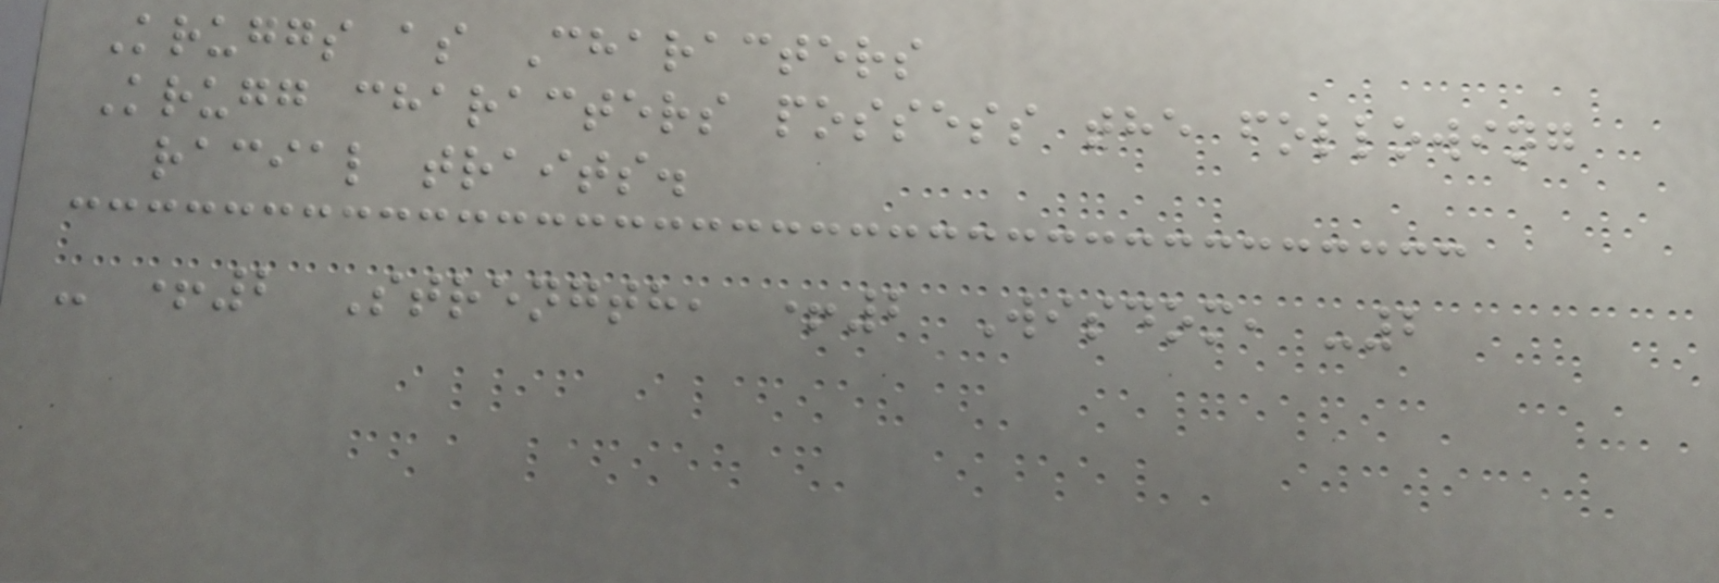Kruggs as Characters
Krugg characters possess the following
racial traits.
- +2 Strength, +2 Wisdom, -2
